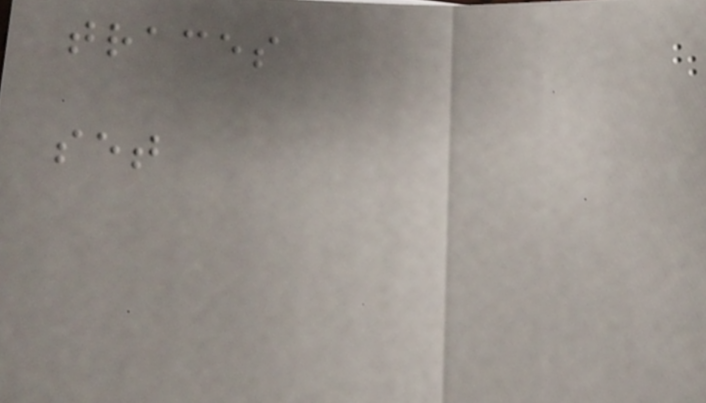traces
set
